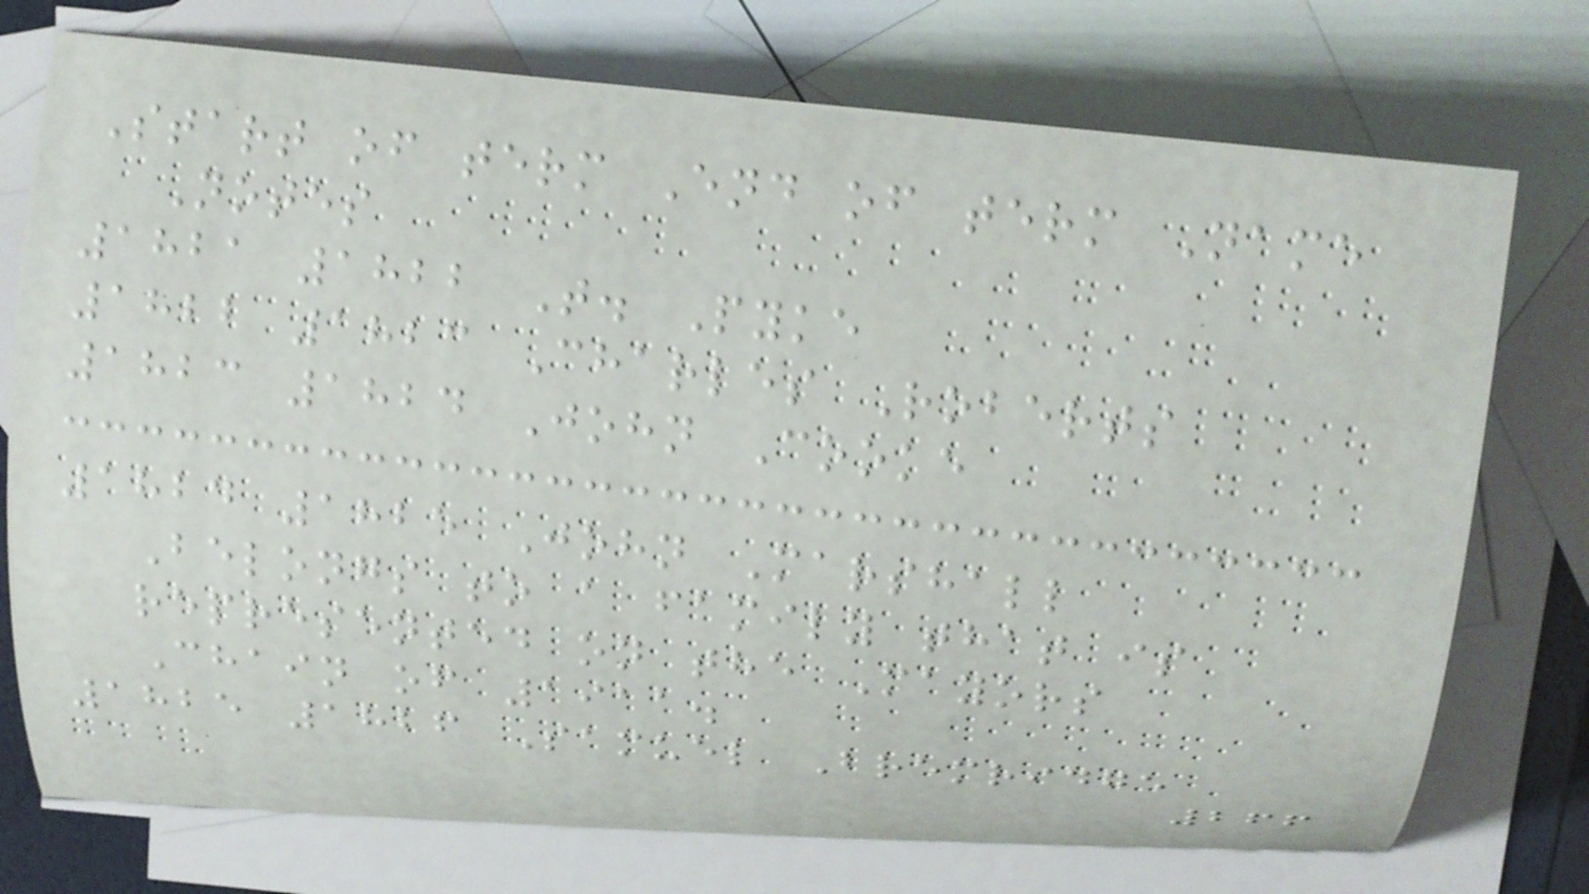Start of term End of term Name
Notes
1821 1822 T. Pyke
1822 1823 Charles Roberts
1823 1824 John Cooke
1824 1825 John Marshall
Belongs to a family that is
represented on the Mayors
Chain of 1911.
1825 1826 Samuel Bremridge
266
